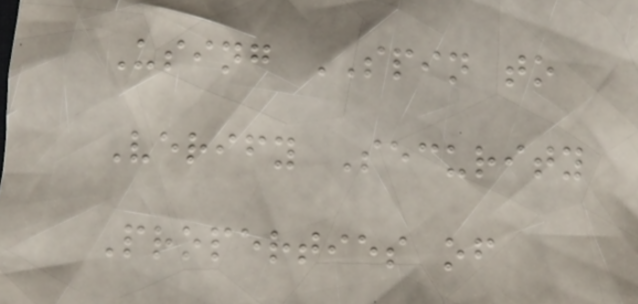Using SPIN to
Verify Security
Properties of
